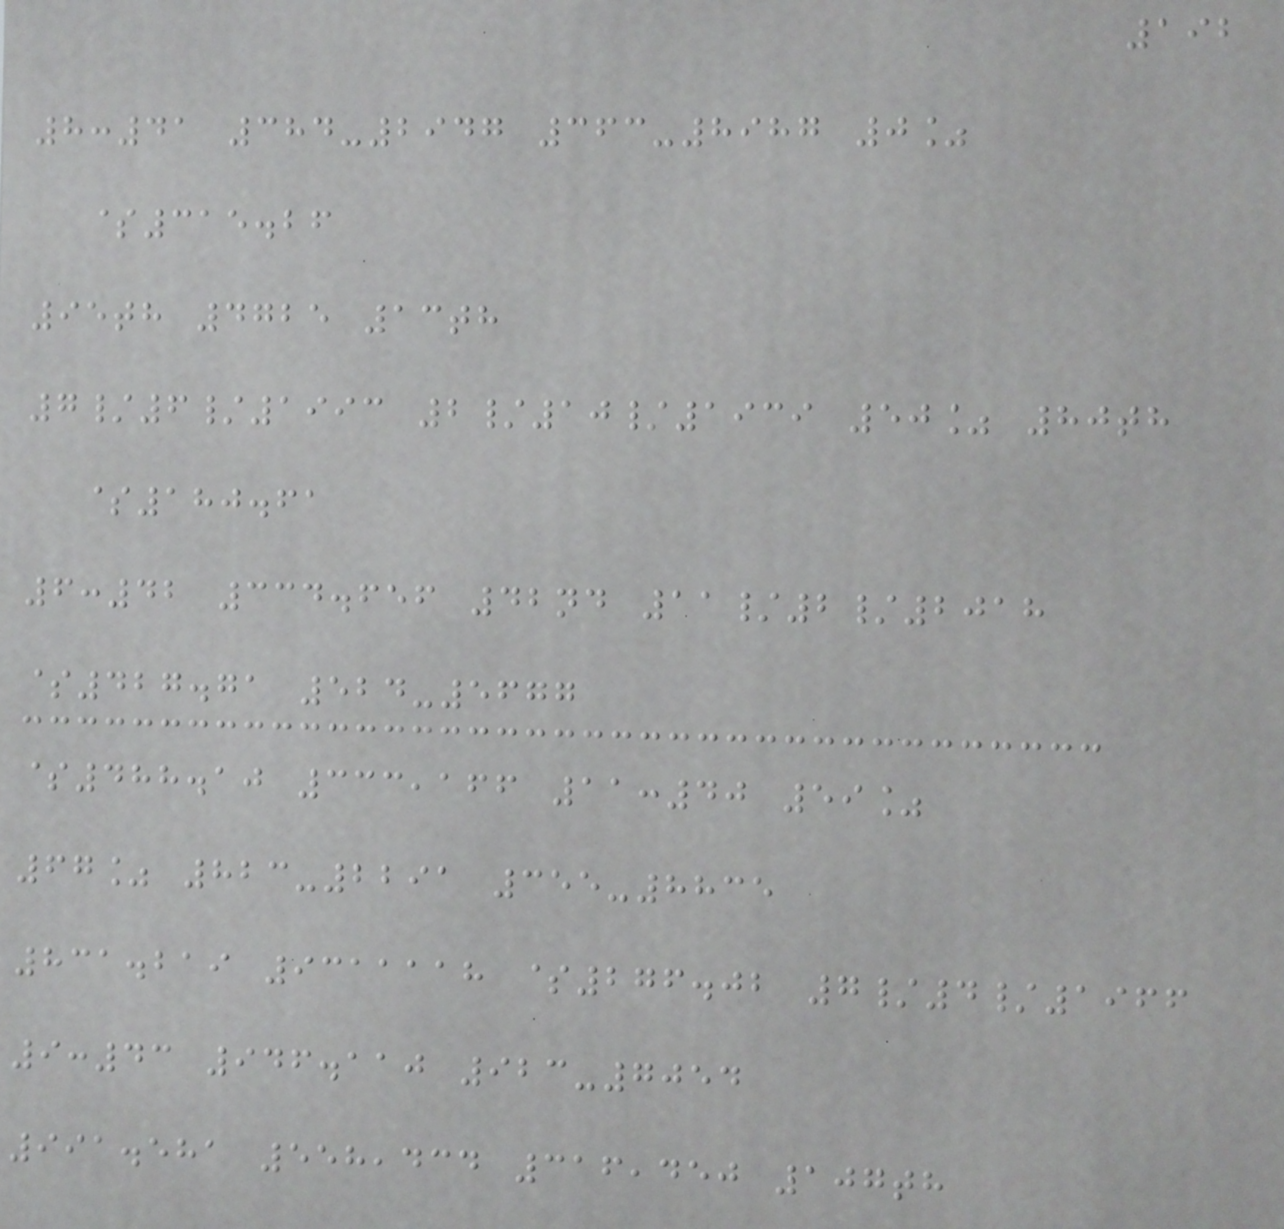192
8:41 384-2947 363-8987 0%
$315.26
95th 4725 13th
7/6/1993 2/10/1939 50% 80th
$180.61
6:42 334.656 42nd 11/2/2018
$427.71 524-5677
$488.10 333,166 11:40 59%
67% 823-2291 355-8835
831.219 9311118 $276.02 7/4/1966
9:43 946.110 923-7054
991.581 558,434 316,450 107th
